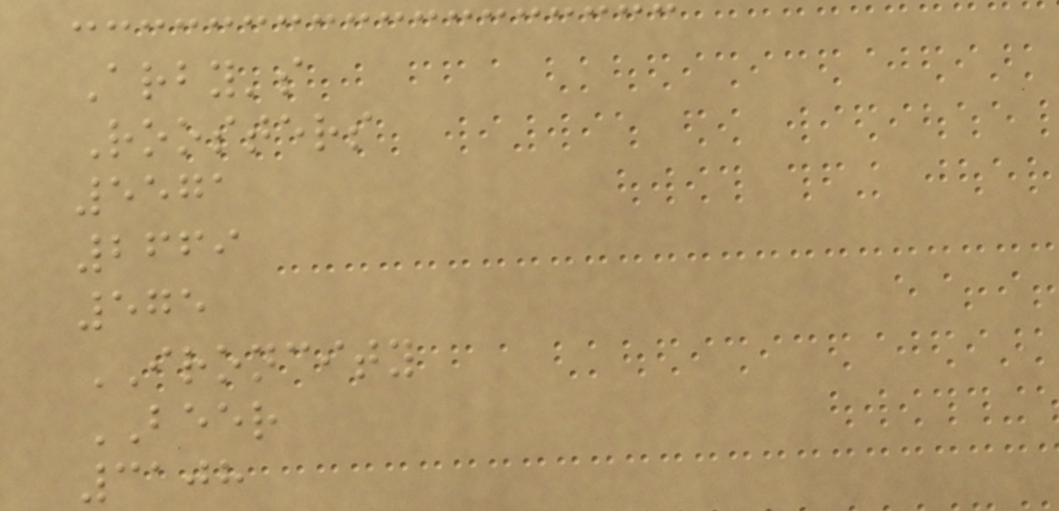Arby's
Roosters
5571
2669
575
IRONCITY
BEER
3108
